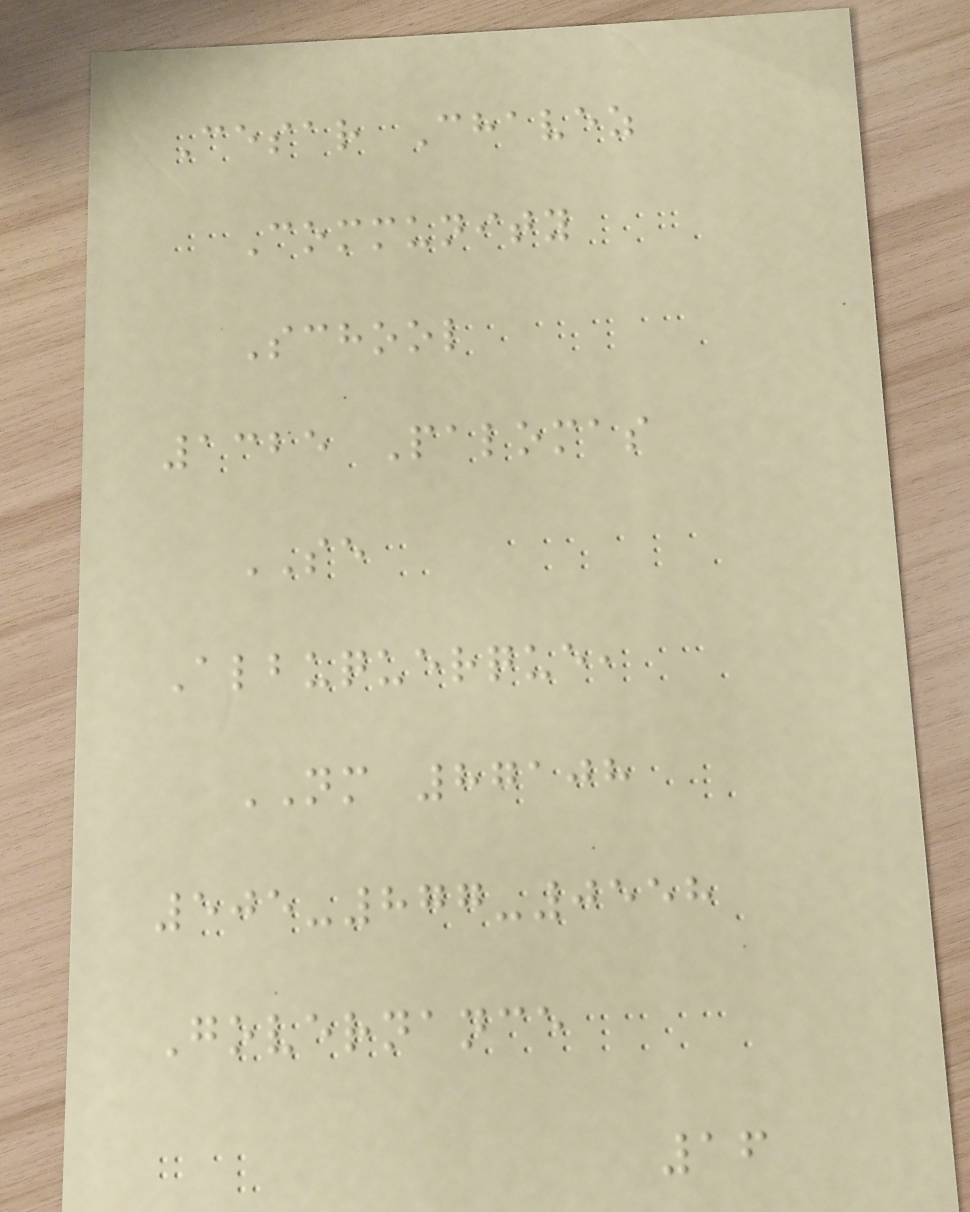Cesar Chavez
Community
School
1325 Palomas
SE
Albuquerque,
NM 87108
505-877-0558
Governance
16
